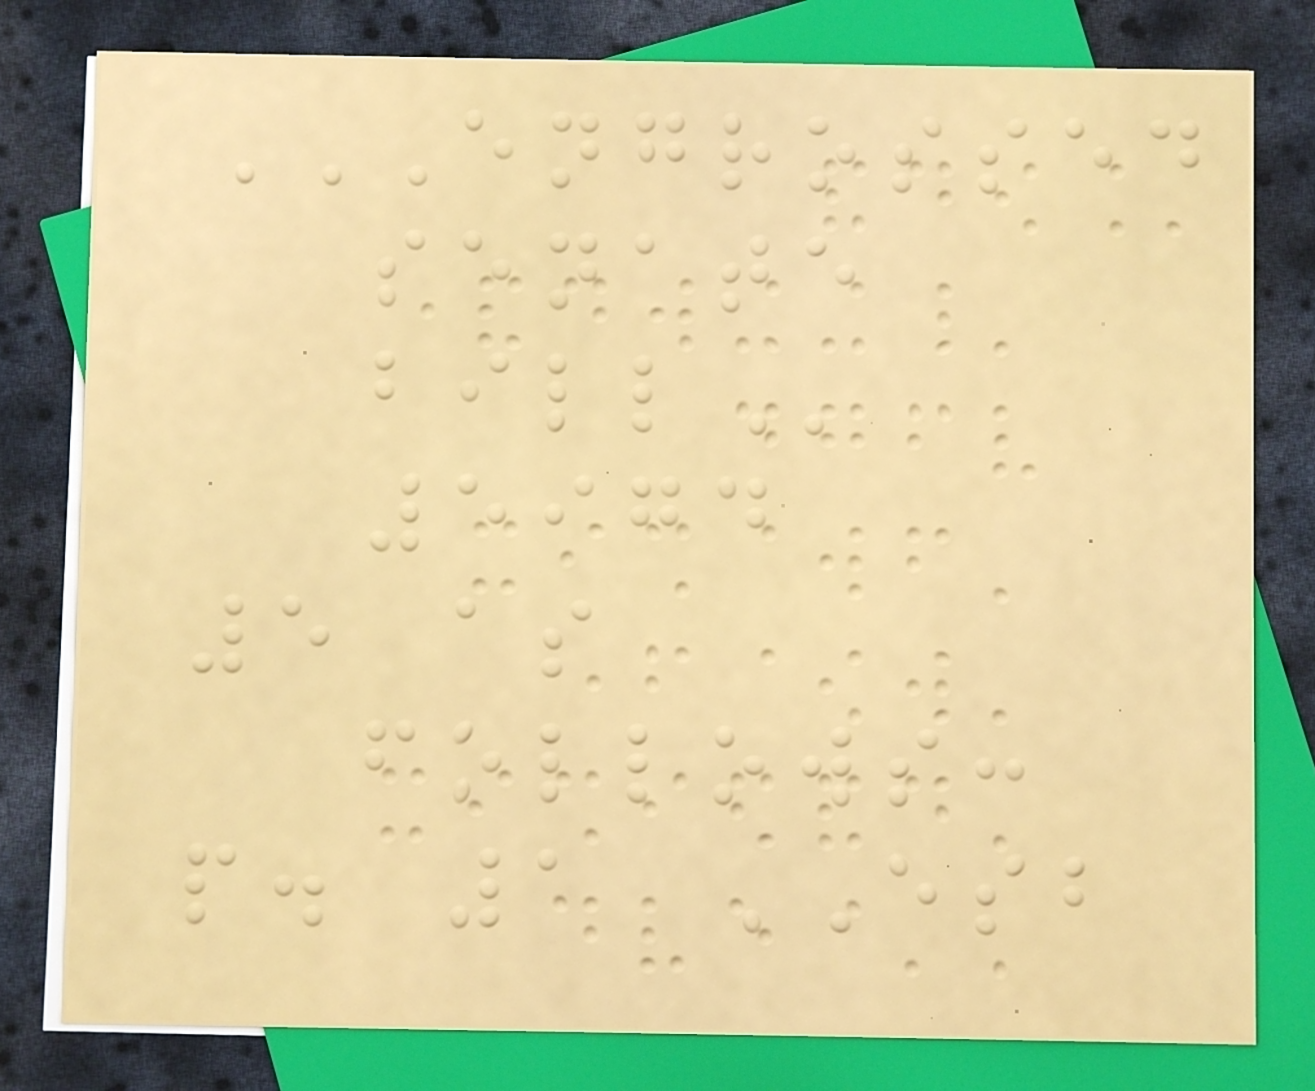ENGROSSED
SENATE
BILL
5974
5 as
follows:
p. 1 ESB
